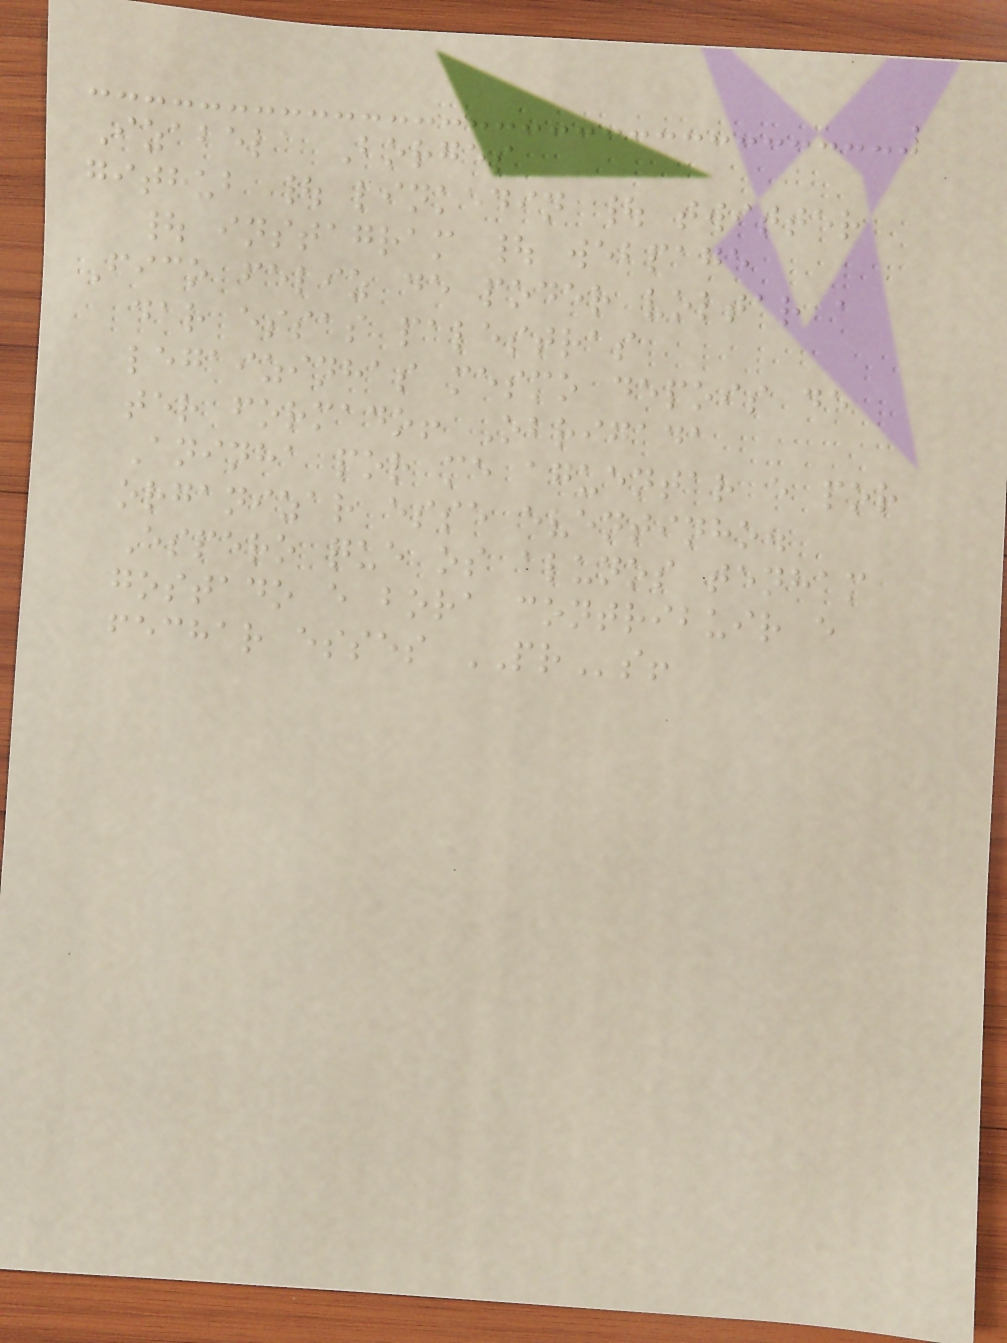Izabela Borges
github | linkedin | twitter
| instagram | webpage
Fico feliz de poder voltar a
dar essas palestras
legaizinhas mesmo depois de
ter formado! Obrigada
Aninha por me aguentar e por
organizar esse eventinho.
Espero que os alunos tenham
gostado e bora contribuir e
fechar esses PRs!
